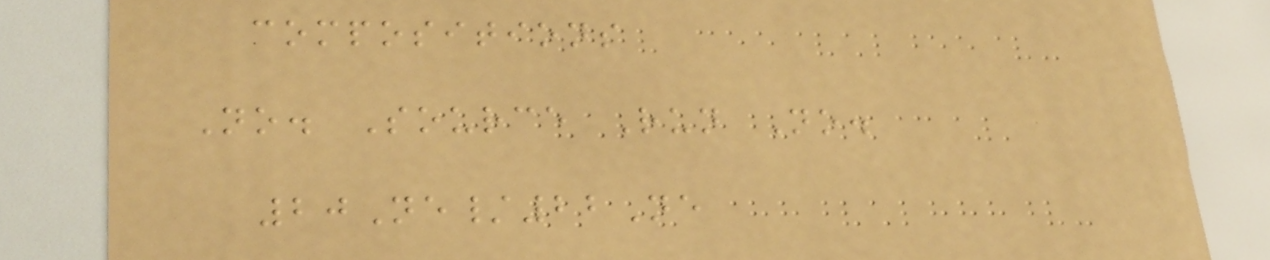compositions
No. Source Run No.
20Ne/22Ne
